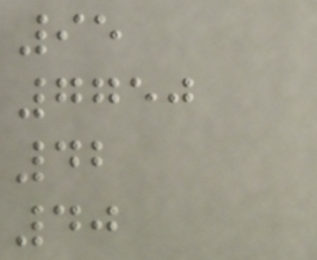95
7750
42
40
